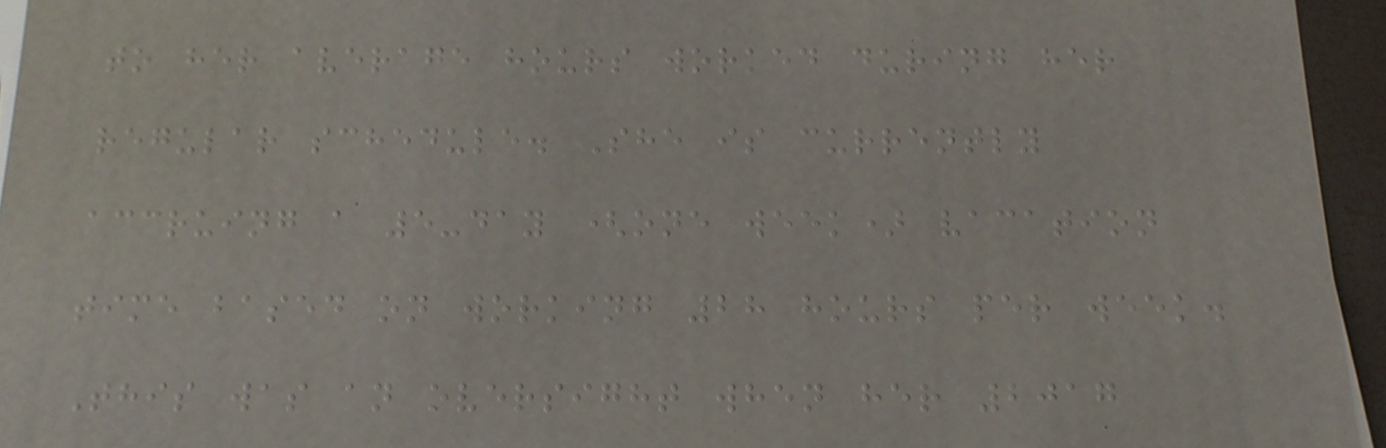to her average hours worked during her
regular schedule. She is currently
accruing a 5-day (one week) vacation
time based on working 28 hours per week.
This was an oversight when her 2017
